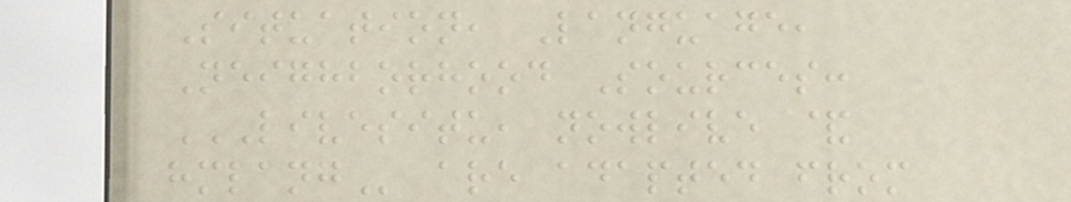Situation, Language,
Neighborhood Sources:
LIVESITU, NOWLIVE &
HMLANG are adapted from
